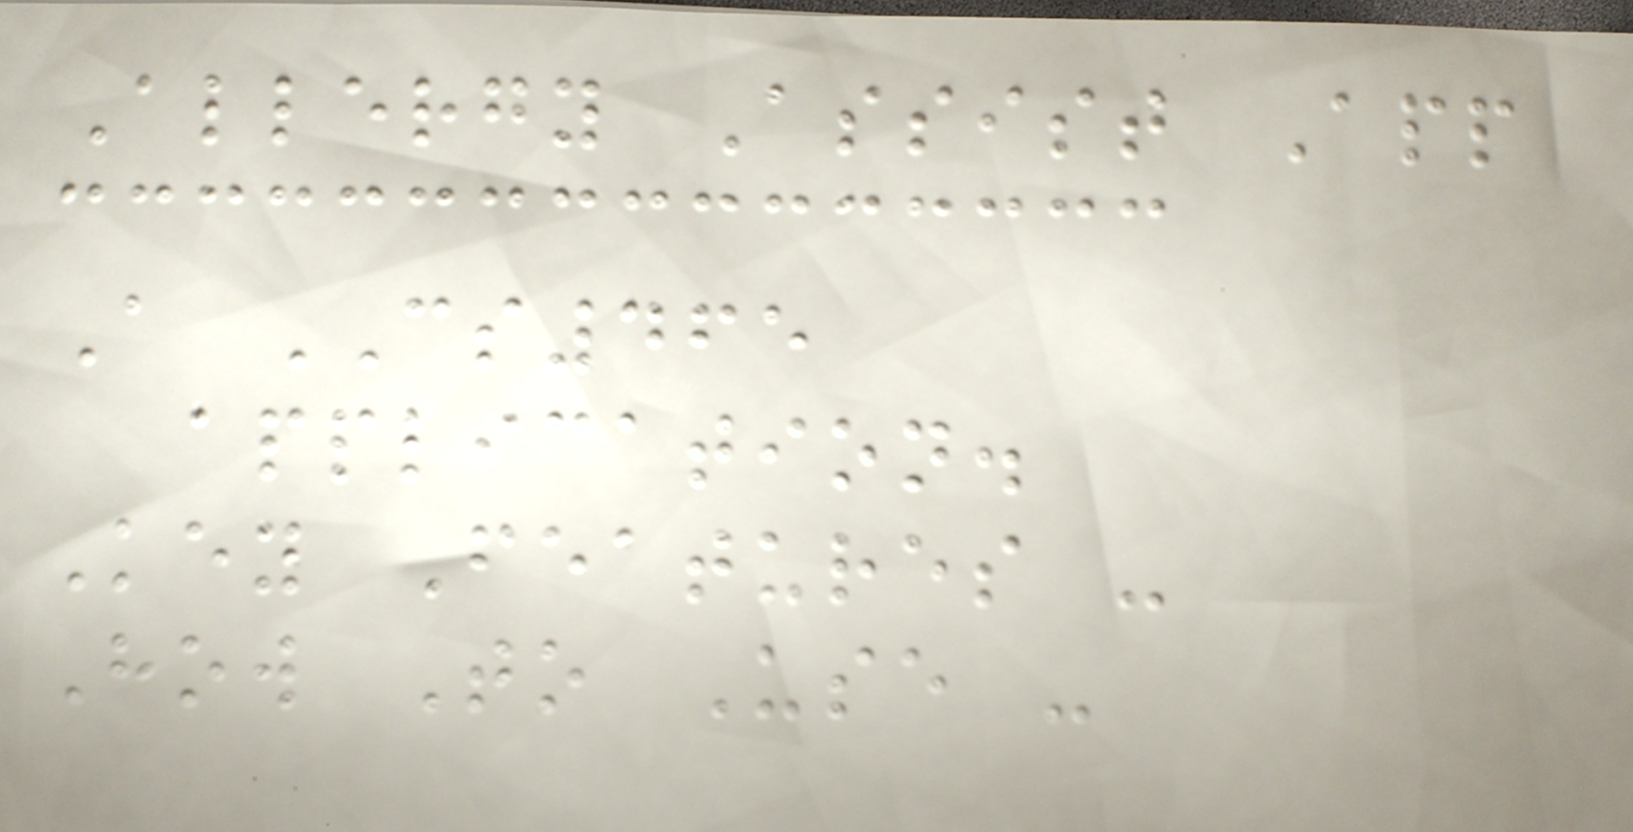Allergy Assist App
A CS465
application.
Key Features -
How To Use -
